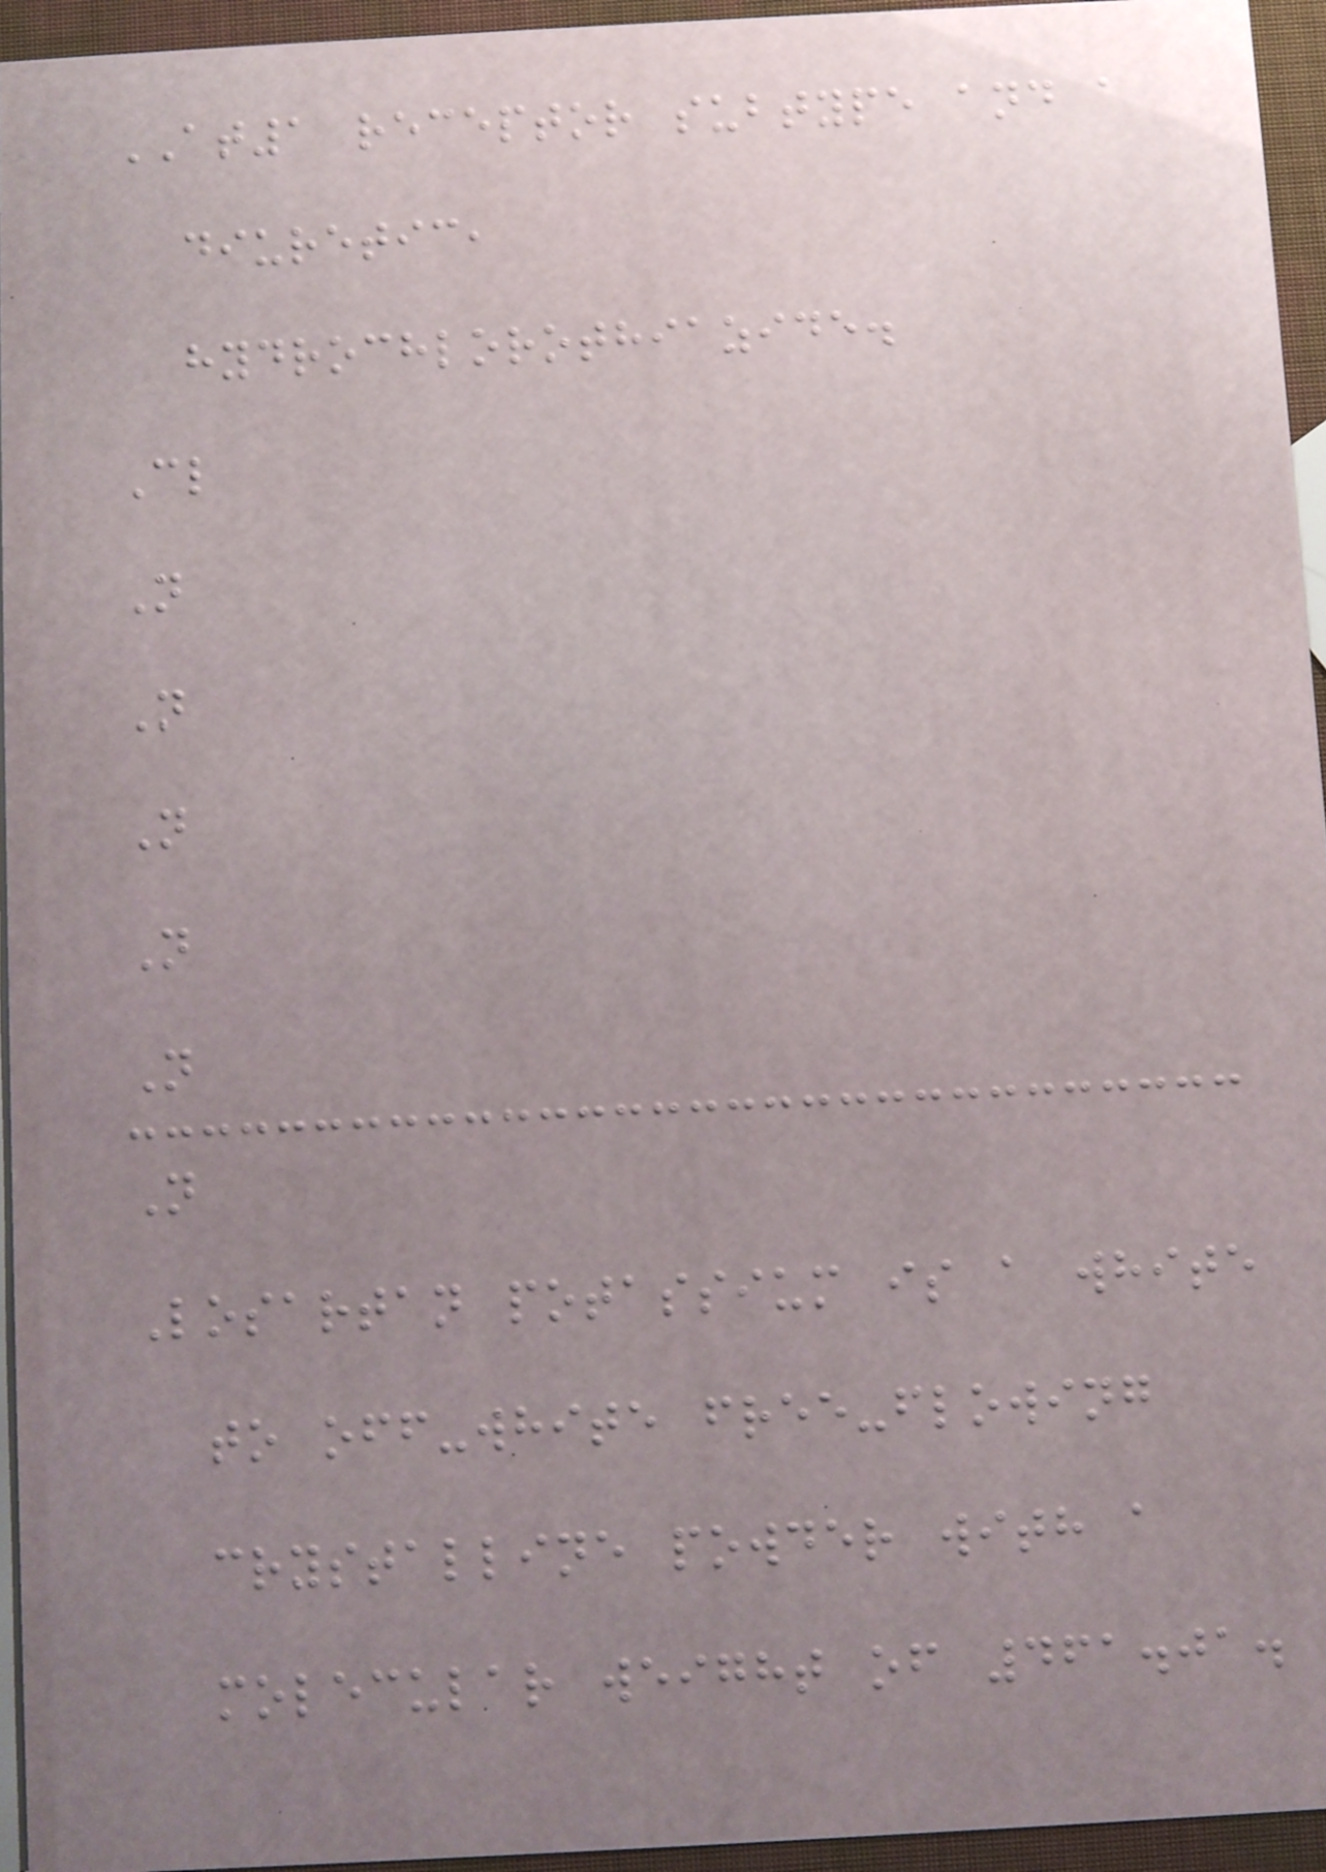AT1 receptor subtype and a
diuretic,
hydrochlorothiazide.
Cl
N
N
N
N
N
N
Losartan potassium is a white
to off-white free-flowing
crystalline powder with a
molecular weight of 461.01.
